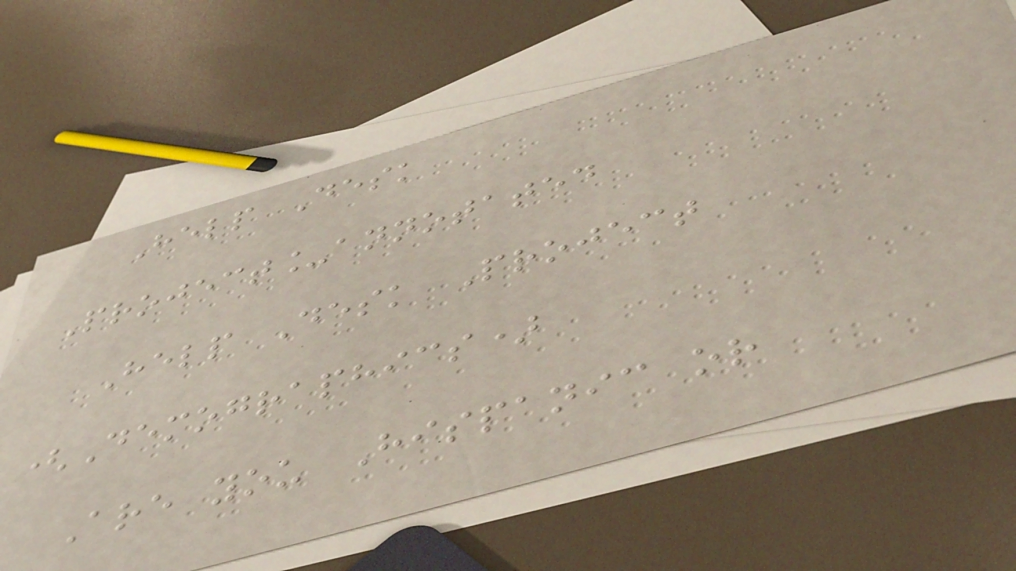Help Desk
Project_annotated
Help Desk Project
(Demographics)
Are you Hispanic or
